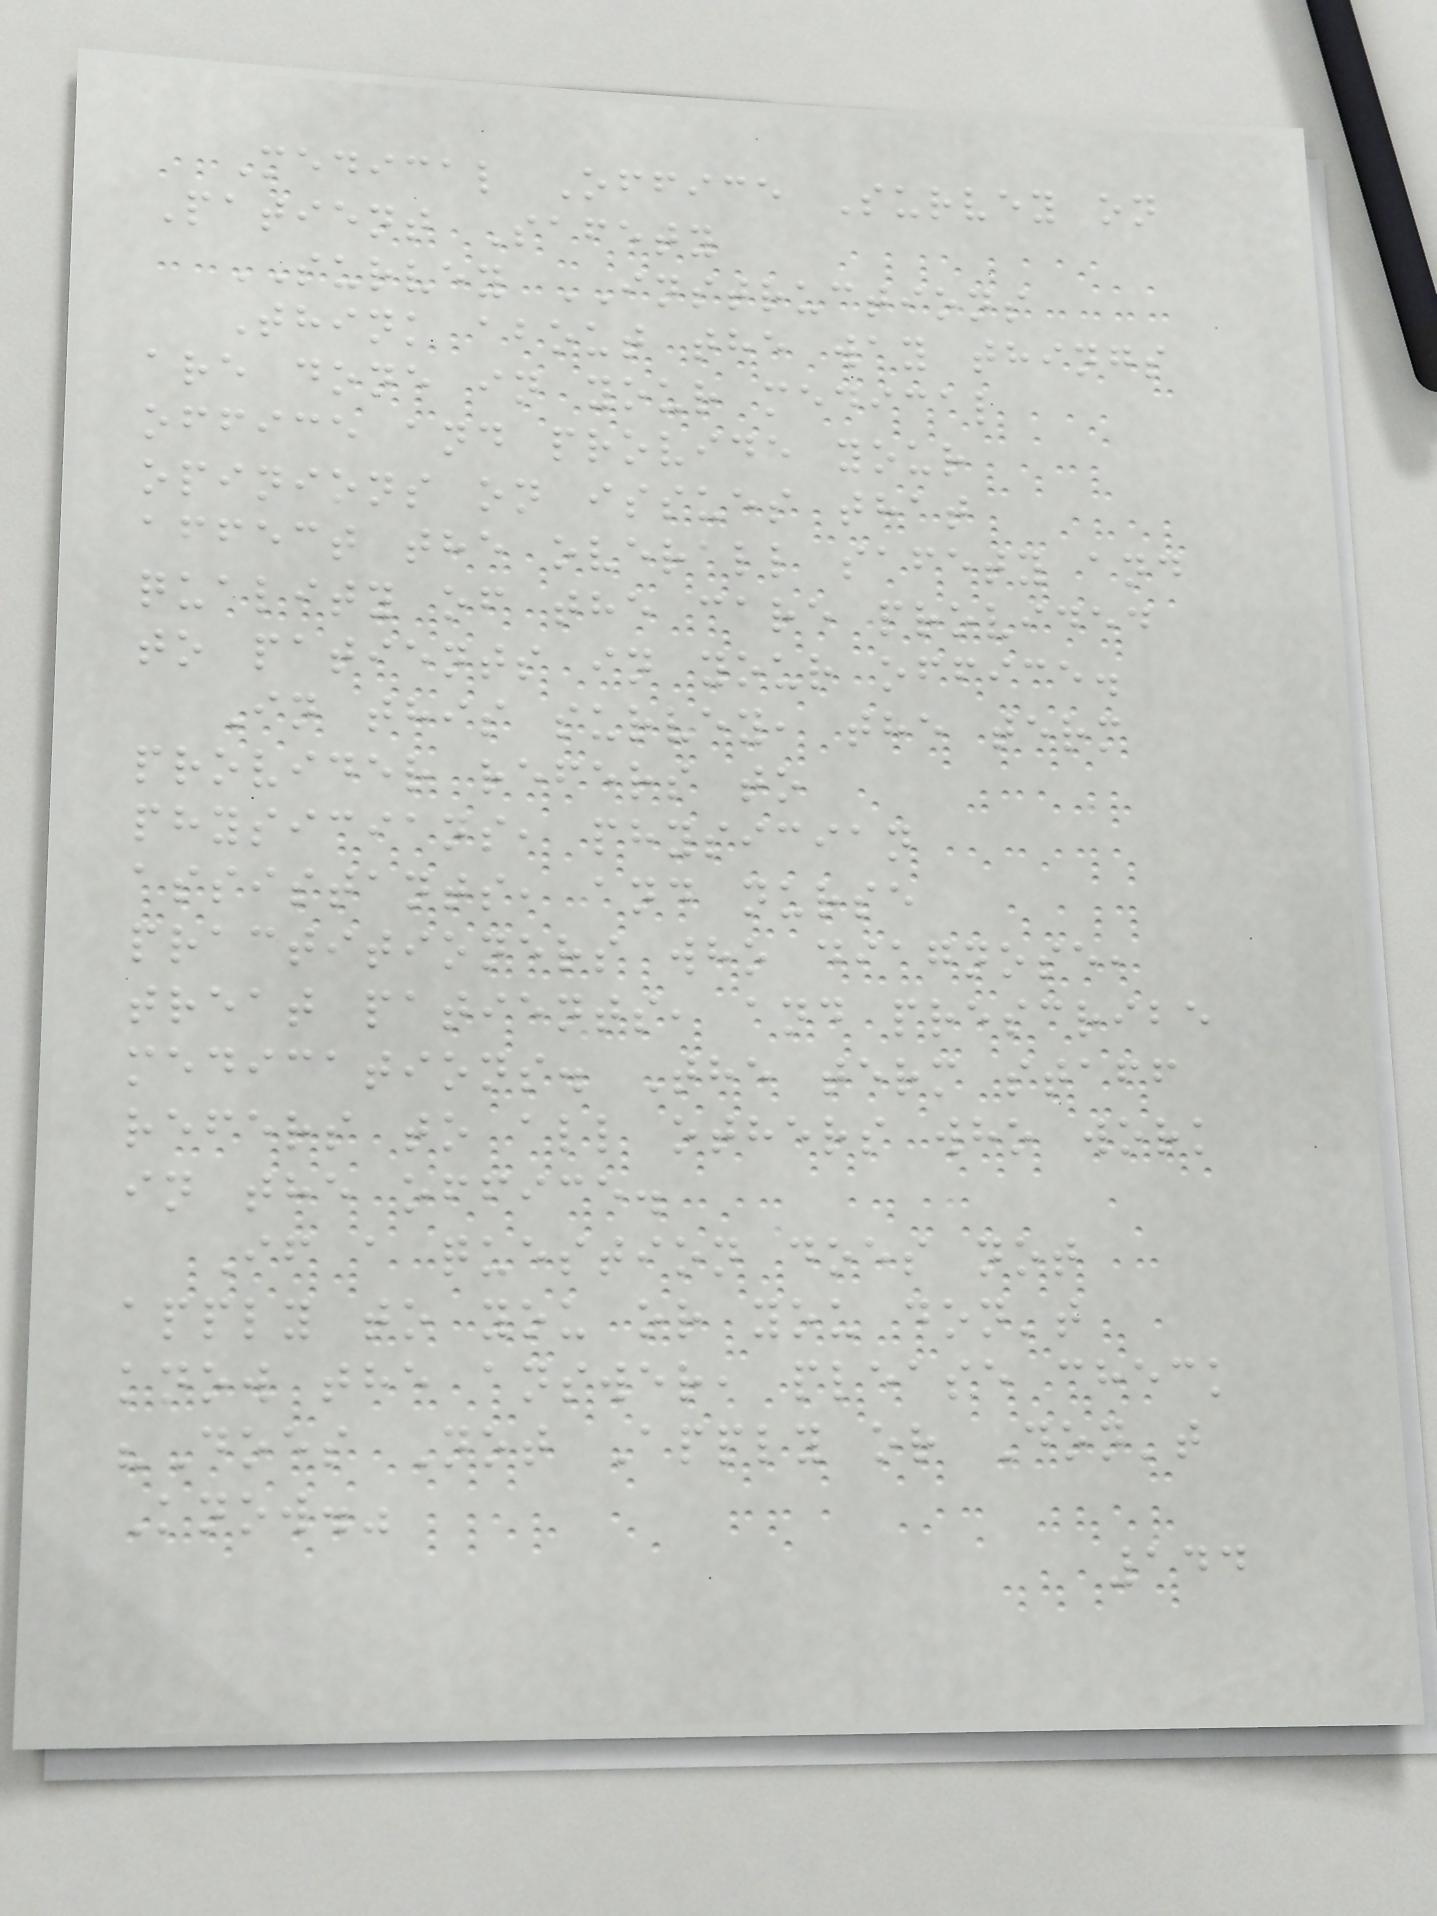Medical Office Survey on
Patient Safety
SURVEY INSTRUCTIONS
Think about the way things
are done in your medical
office and provide your
opinions on issues that
affect the overall safety and
quality of the care provided
to patients in your office.
In this survey, the term
provider refers to
physicians, physician
assistants, and nurse
practitioners who diagnose,
treat patients, and prescribe
medications. The term staff
refers to all others who work
in the office.
If a question does not
apply to you or you don't
know the answer, please check
"Does Not Apply or Don't
Know."
144
